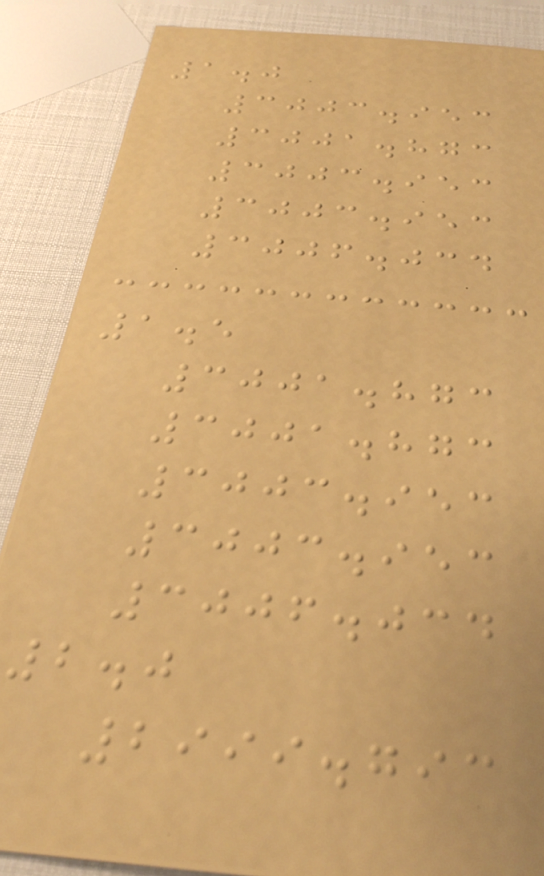1.0
3003.953
3001.873
3003.953
3003.953
3006.034
1.5
3001.873
3001.873
3003.953
3003.953
3006.034
2.0
2999.793
